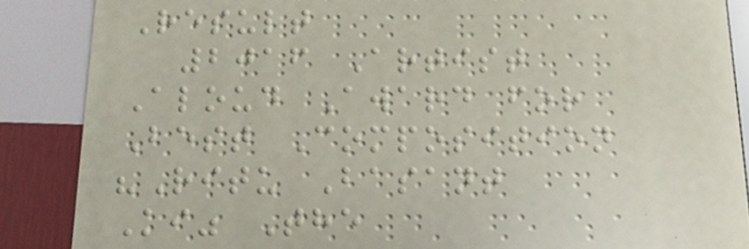Result
2016 Artist
Aloud Award for
Best Composition
"Ritu Basant
Ki" The
